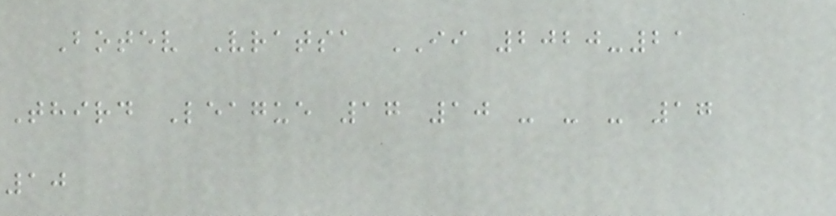Botev Vratsa II 2020-21
Third League 17 10 - - - 17
10
